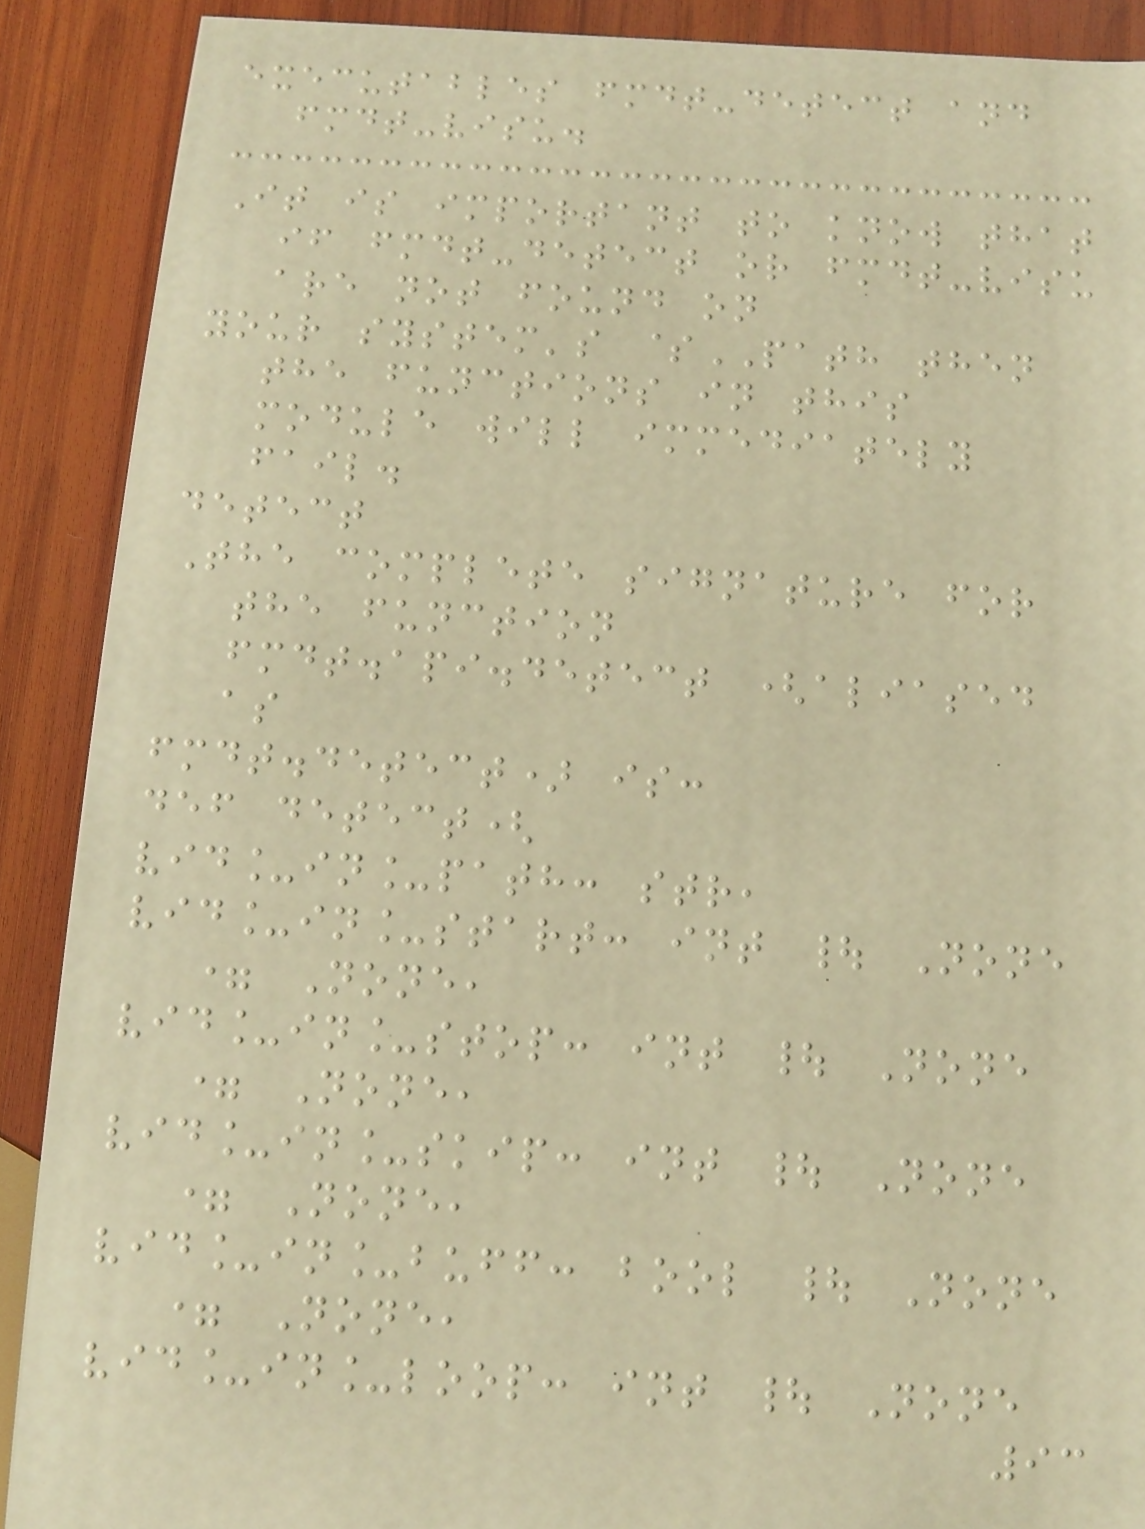executables fmdt-detect and
fmdt-visu.
It is important to know that
if fmdt-detect or fmdt-visu
are not found on
your system's $PATH then
the functions in this
module will immediately
fail.
detect
The complete signature for
the function
fmdt.api.detect (aliased
as
fmdt.detect) is:
def detect(
vid_in_path: str,
vid_in_start: int | None
= None,
vid_in_stop: int | None
= None,
vid_in_skip: int | None
= None,
vid_in_buff: bool | None
= None,
vid_in_loop: int | None
93
